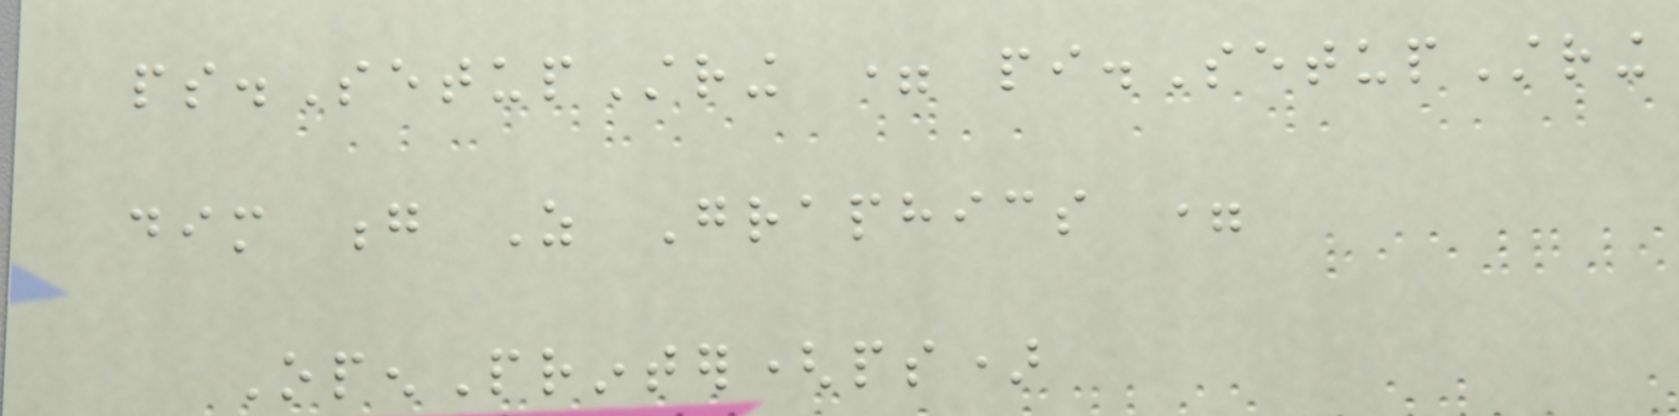ps.SetupString = pi.SetupString
dim g As Graphics =
OpenPrinter(ps)
